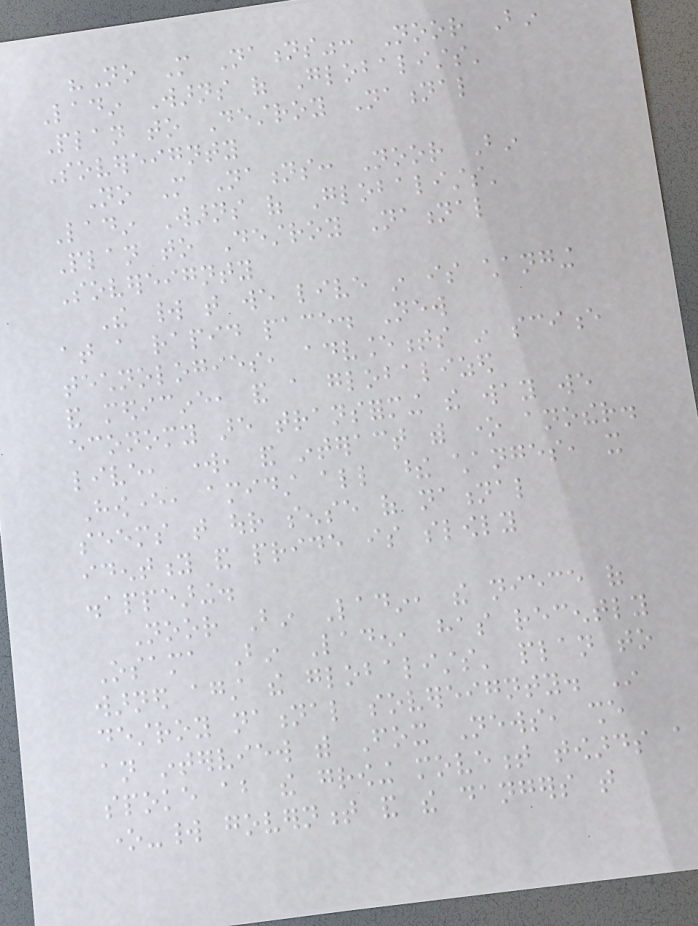"No More Nations": Noor Bin
Ladin Warns of Globalists'
Plan to Destroy National
Sovereignty
No More Nations: Noor Bin
Ladin Warns of Globalists'
Plan to Destroy National
Sovereignty
The world that we live in is changing
at a rapid pace. New
technologies, advancements in science
and medicine, and a globalized
economy are transforming the way we
live, work, and interact with one another.
However, amidst all these changes, it
seems that our sense of national
identity and pride is slowly
disappearing.
Noor Bin Ladin, the niece of
Osama Bin Laden, has recently
warned against the globalists' plan to
destroy national sovereignty. In
an interview with Fox News, she
spoke about the growing movement towards a
one-world government and the dangers that
